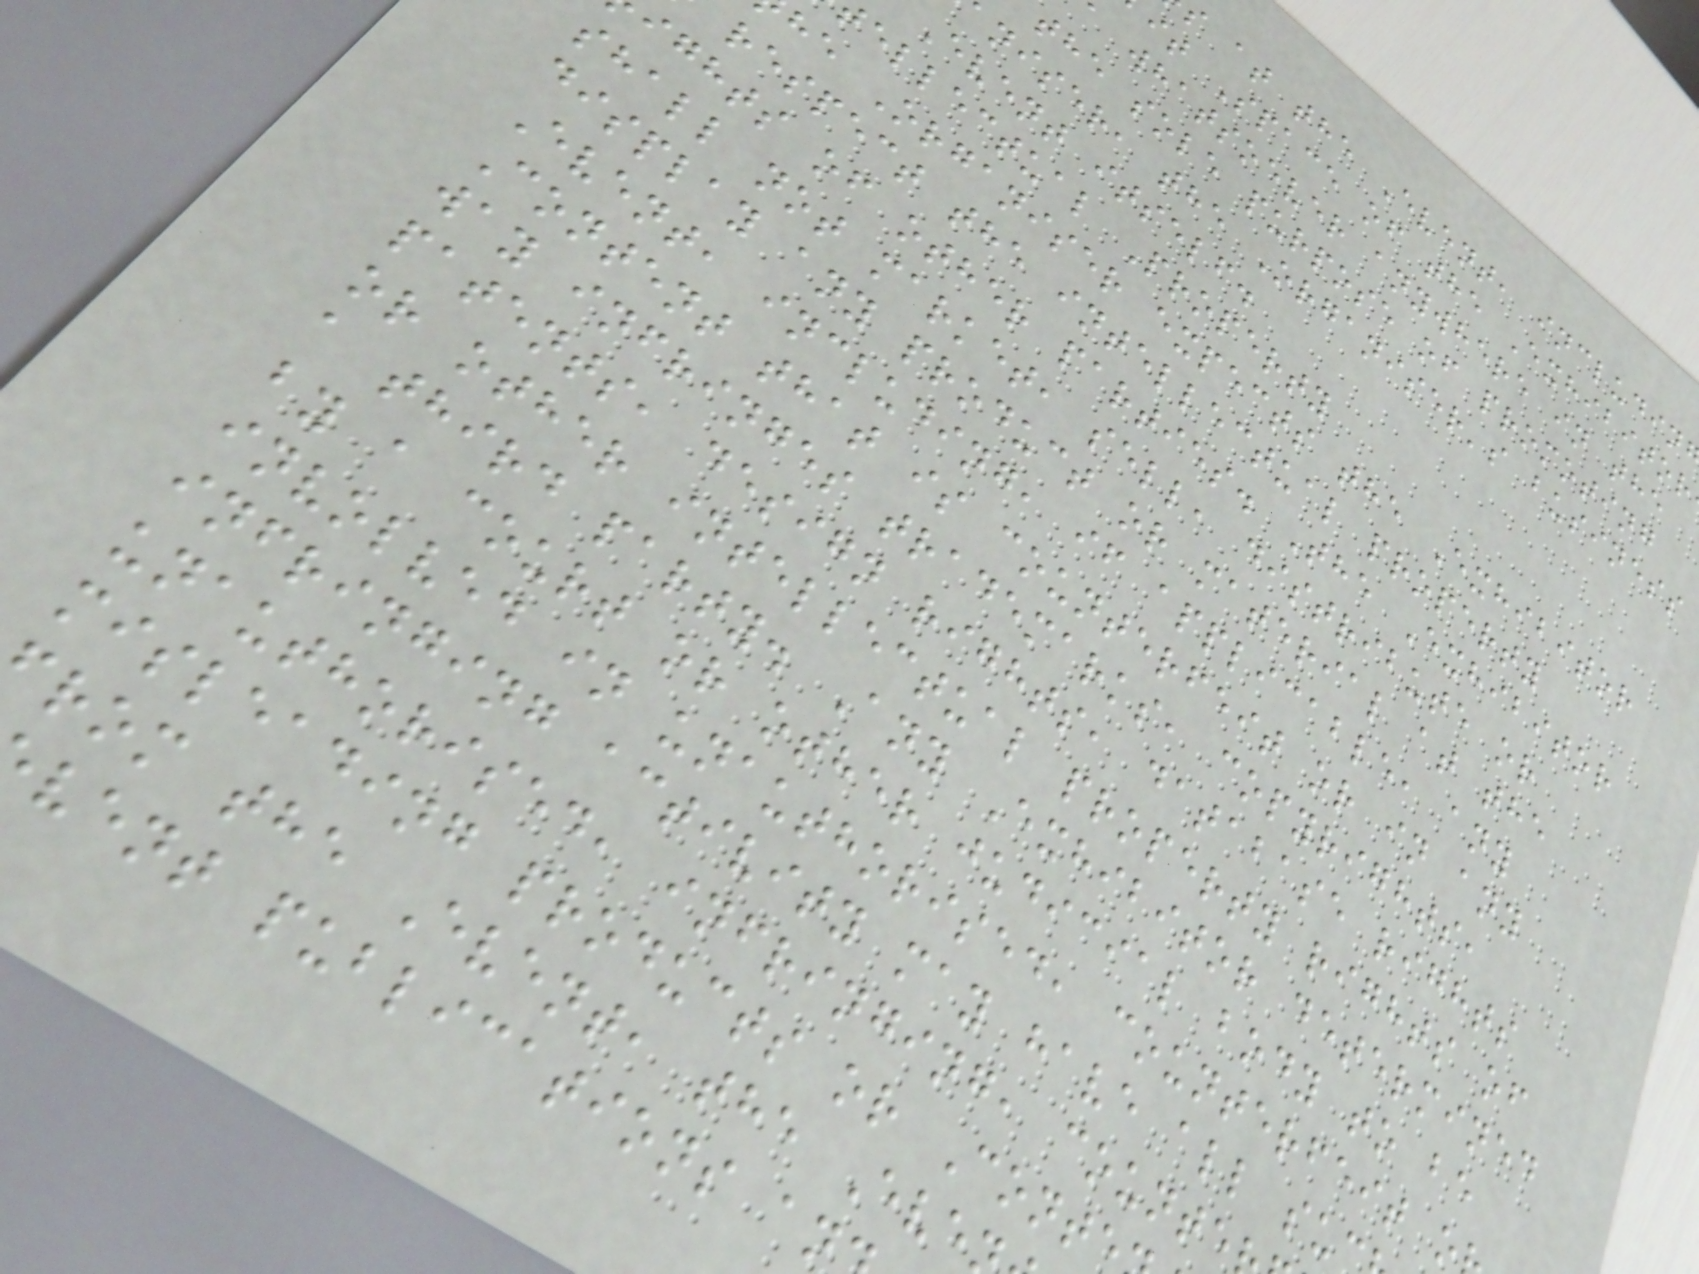s at the Event, includin
it Space of the Exhibitor
a whatsoever anywhere in the
the sole purpose of promoting
niser, the Organiser's business
Event itself.
ellectual Property
he Organiser expects the Exhibitor
respect the intellectual property
ights of other parties. The Exhibitor
shall not market, sell, distribute or
display any product or material at the
Event, including, if applicable, any
Content that is counterfeit or in any
way infringes trademarks, copyrights,
patents, design rights, database rights
or other intellectual property rights of
a third party. Any Exhibitor determined
by a court or other judicial body to be
involved in unauthorised, counterfeit o
infringing activity may have all su
unauthorised, infringing, counte
misleading products or Conte
rom the Event, the Eve
vent publications an
